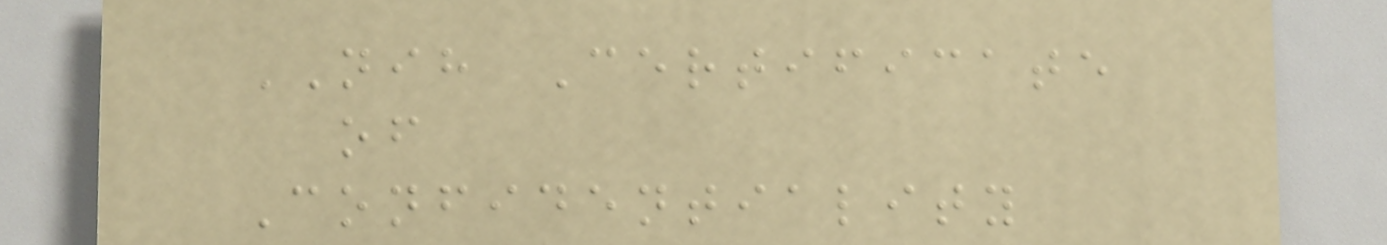NIH Certificate
of
Confidentiality
